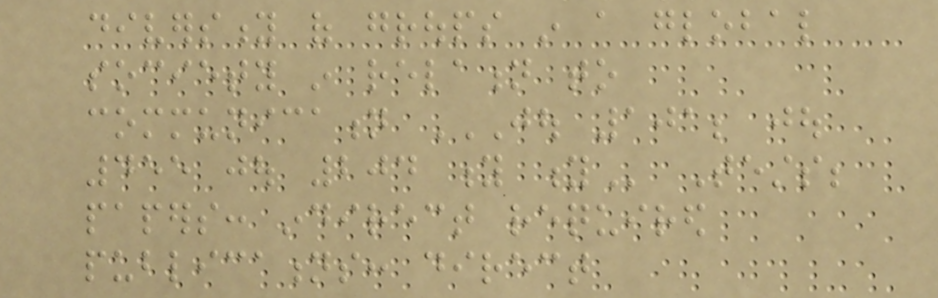diversity of groups in a global
society in relation to
communication JOU 101; JOU
455 JOU 204 Y Y Tests;
papers: indirect required
publications: direct
